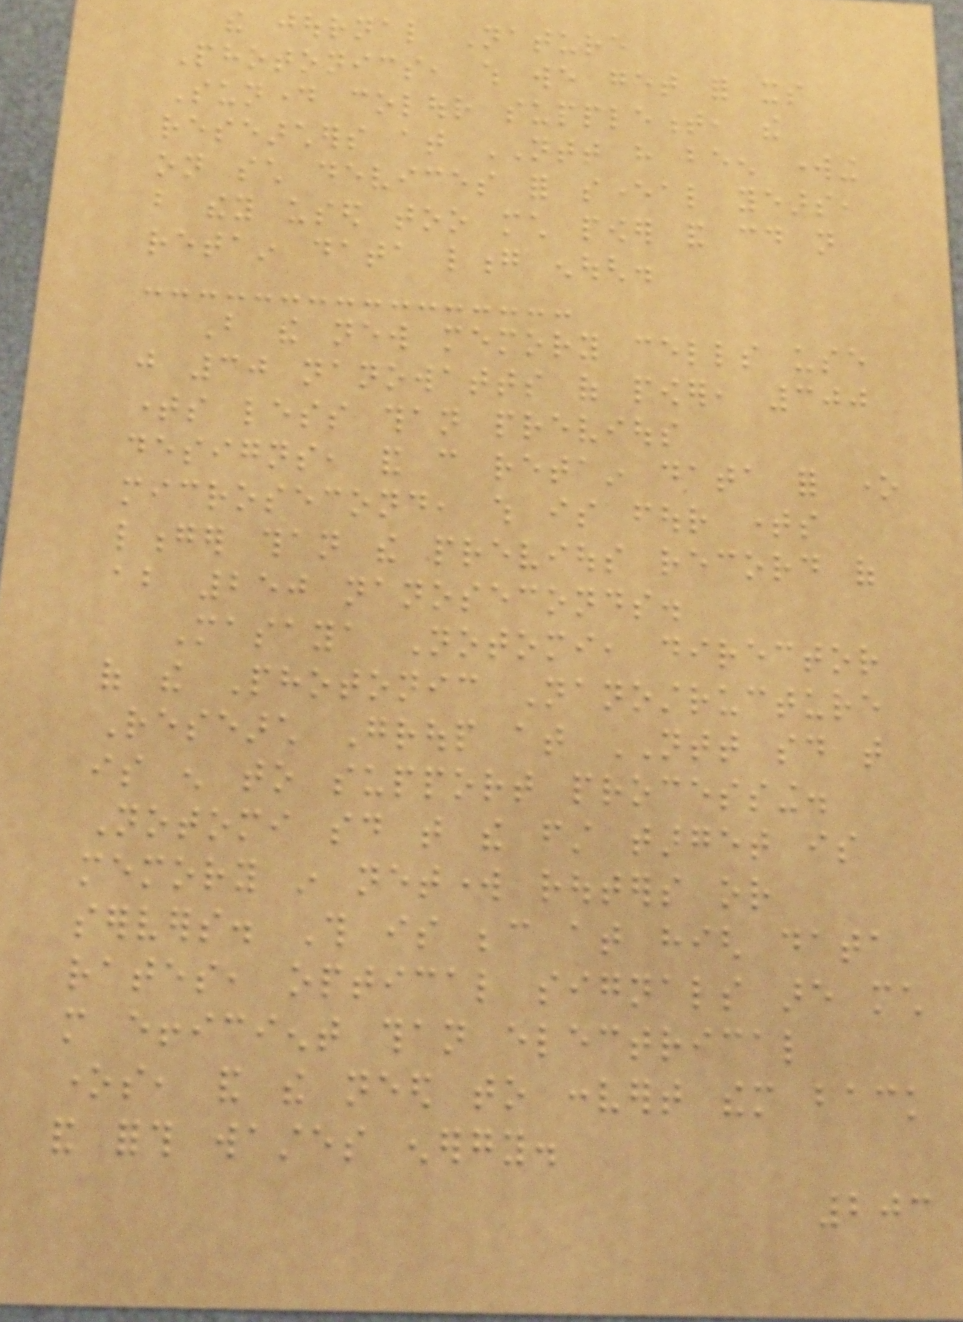the journal Nature
Photonics, which we get for its
Sunday colour supplement, the
researchers at NTT have been working
on such devices for several years,
but they used too much power and could not
retain data long enough.
But the new memory cells use
just 30 nanowatts of power, 300
times less than previous
designs, and can retain data for one
microsecond, which is four times
longer than the previous record of
about 250 nanoseconds.
Masaya Notomi, director
of the Photonic Nanostructure
Research Group at NTT said that
is enough to support processing.
Notomi said that the first target is
memory in network routers or
servers. This is because at high data
rates, optical signals are much
more efficient than electrical
ones, and the need to convert them back
and forth wastes energy.
203
